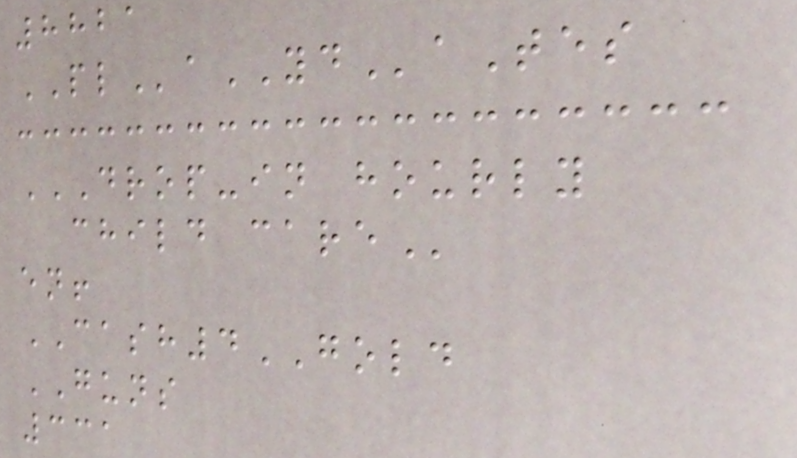8821
PLaYDaTes
DROP-IN HOURLY
CHILD CARE
en!
CASH4GOLD
GUNS
331
